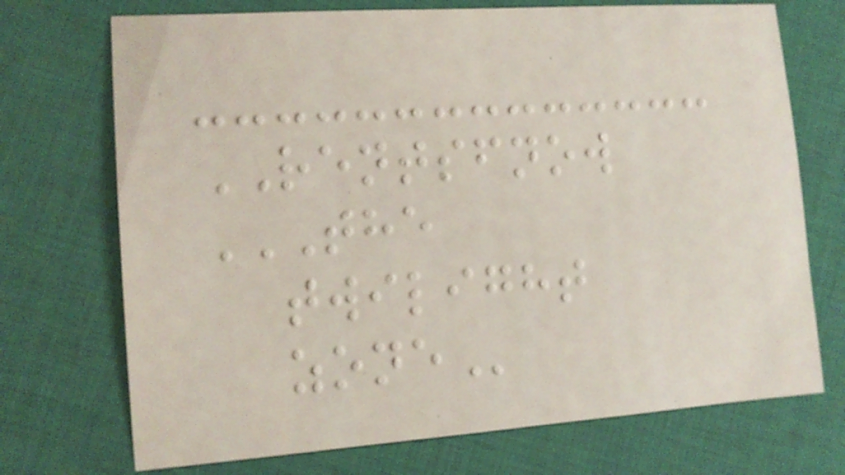RENTSFNOW
THE
TWILIGHT
ZONE
